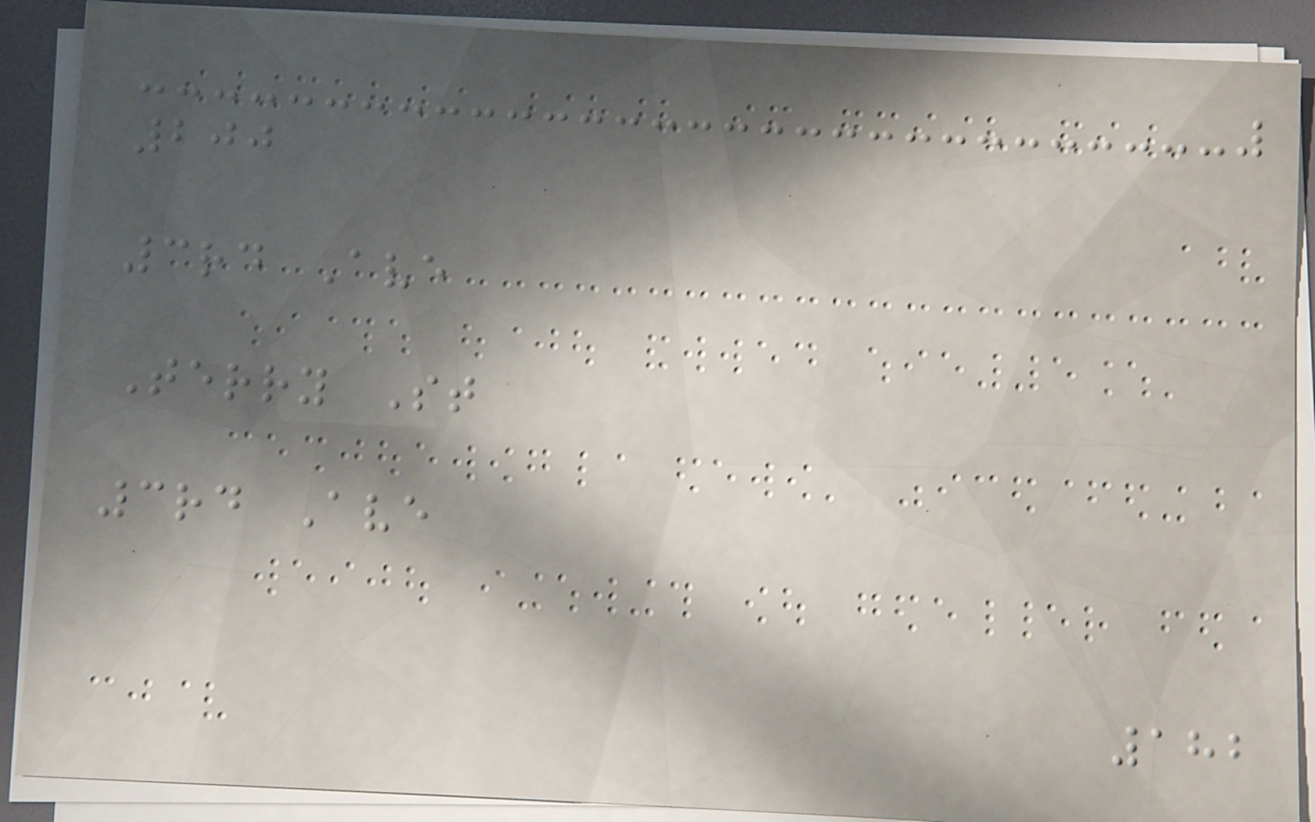200
3rd Ave
Terry St
3rd Ave
182
